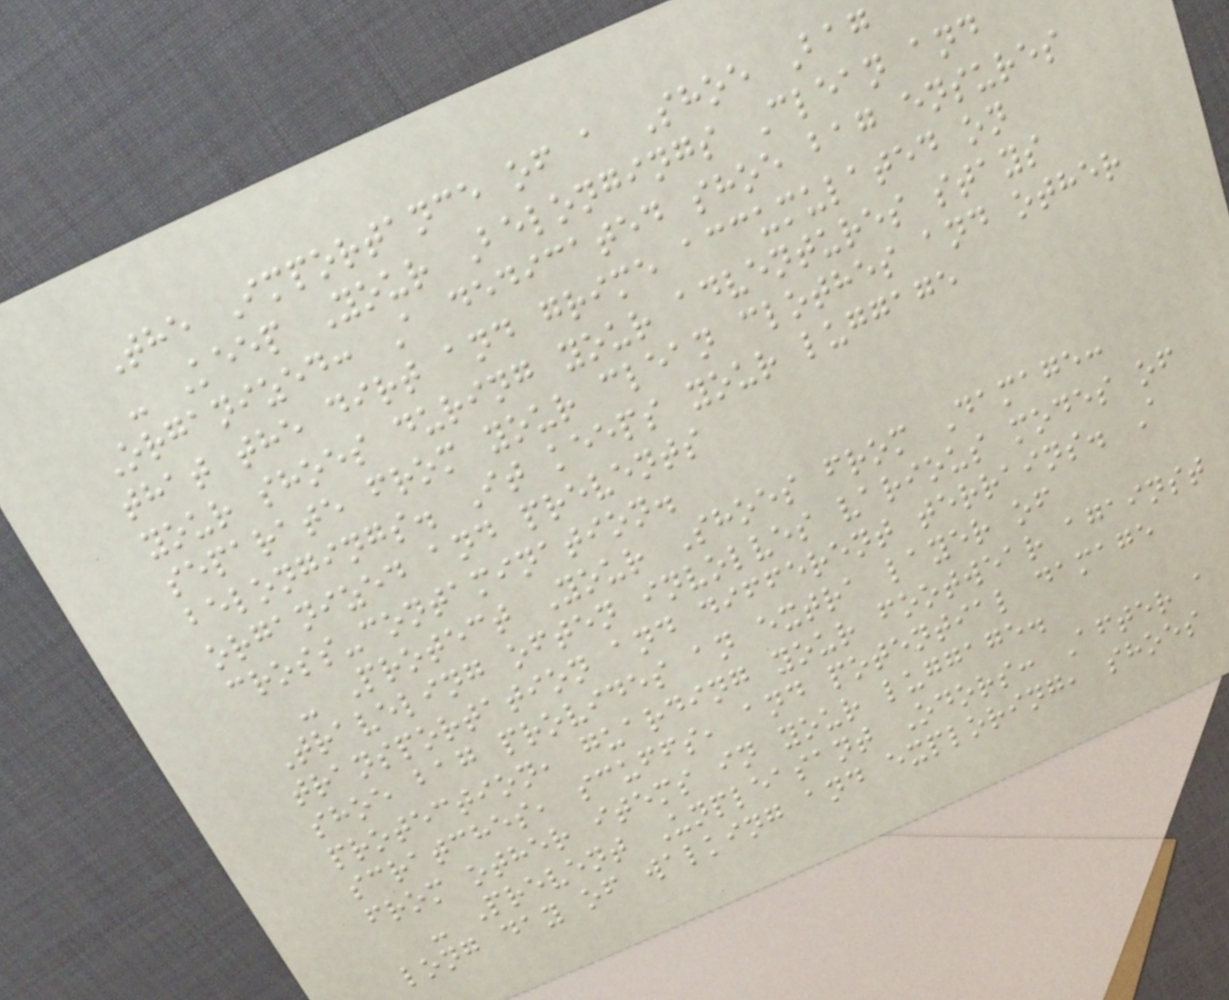The Importance of a Shoe Bag
- Keep Your Belongings Clean and
Organized: A dedicated shoe bag ensures
that the dirt and grime accumulated on
your shoes during your adventures stays
separate from your clean clothes and other
belongings. It keeps your luggage
organized and prevents
cross-contamination.
- Protect Your Shoes from Damage:
Traveling often involves various modes of
transportation and different terrains. A
shoe bag provides an extra layer of
protection, guarding your footwear against
scratches, scuffs, and potential damage
from other items in your luggage.
- Prevent Unpleasant Odors: After a
long day of walking and exploring, shoes
